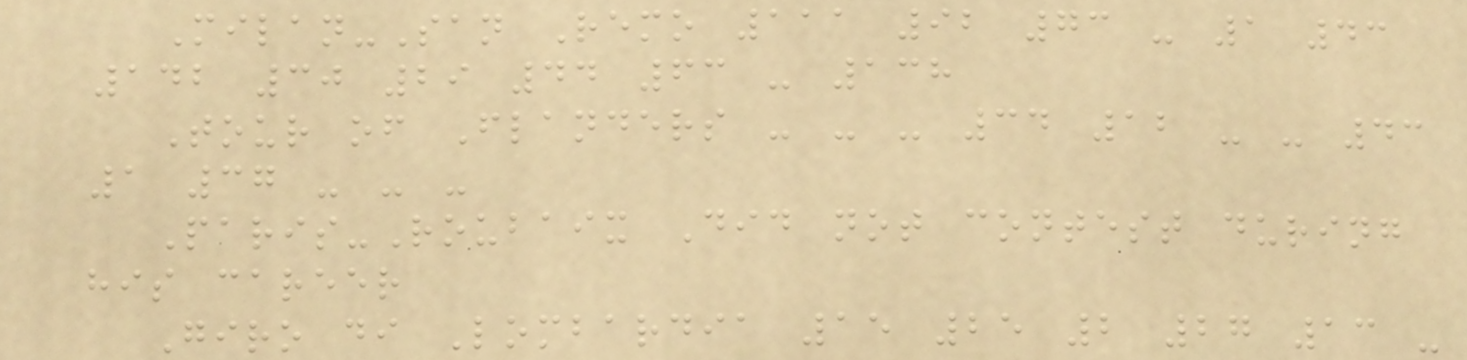Milan-San Remo 111 92 73 - 1 43
142 30 29 44 63 - 138
Tour of Flanders - - - 34 12 - - 43
1 37 - - -
Paris-Roubaix Did not contest during
his career
Giro di Lombardia 15 25 2 27 13 -
